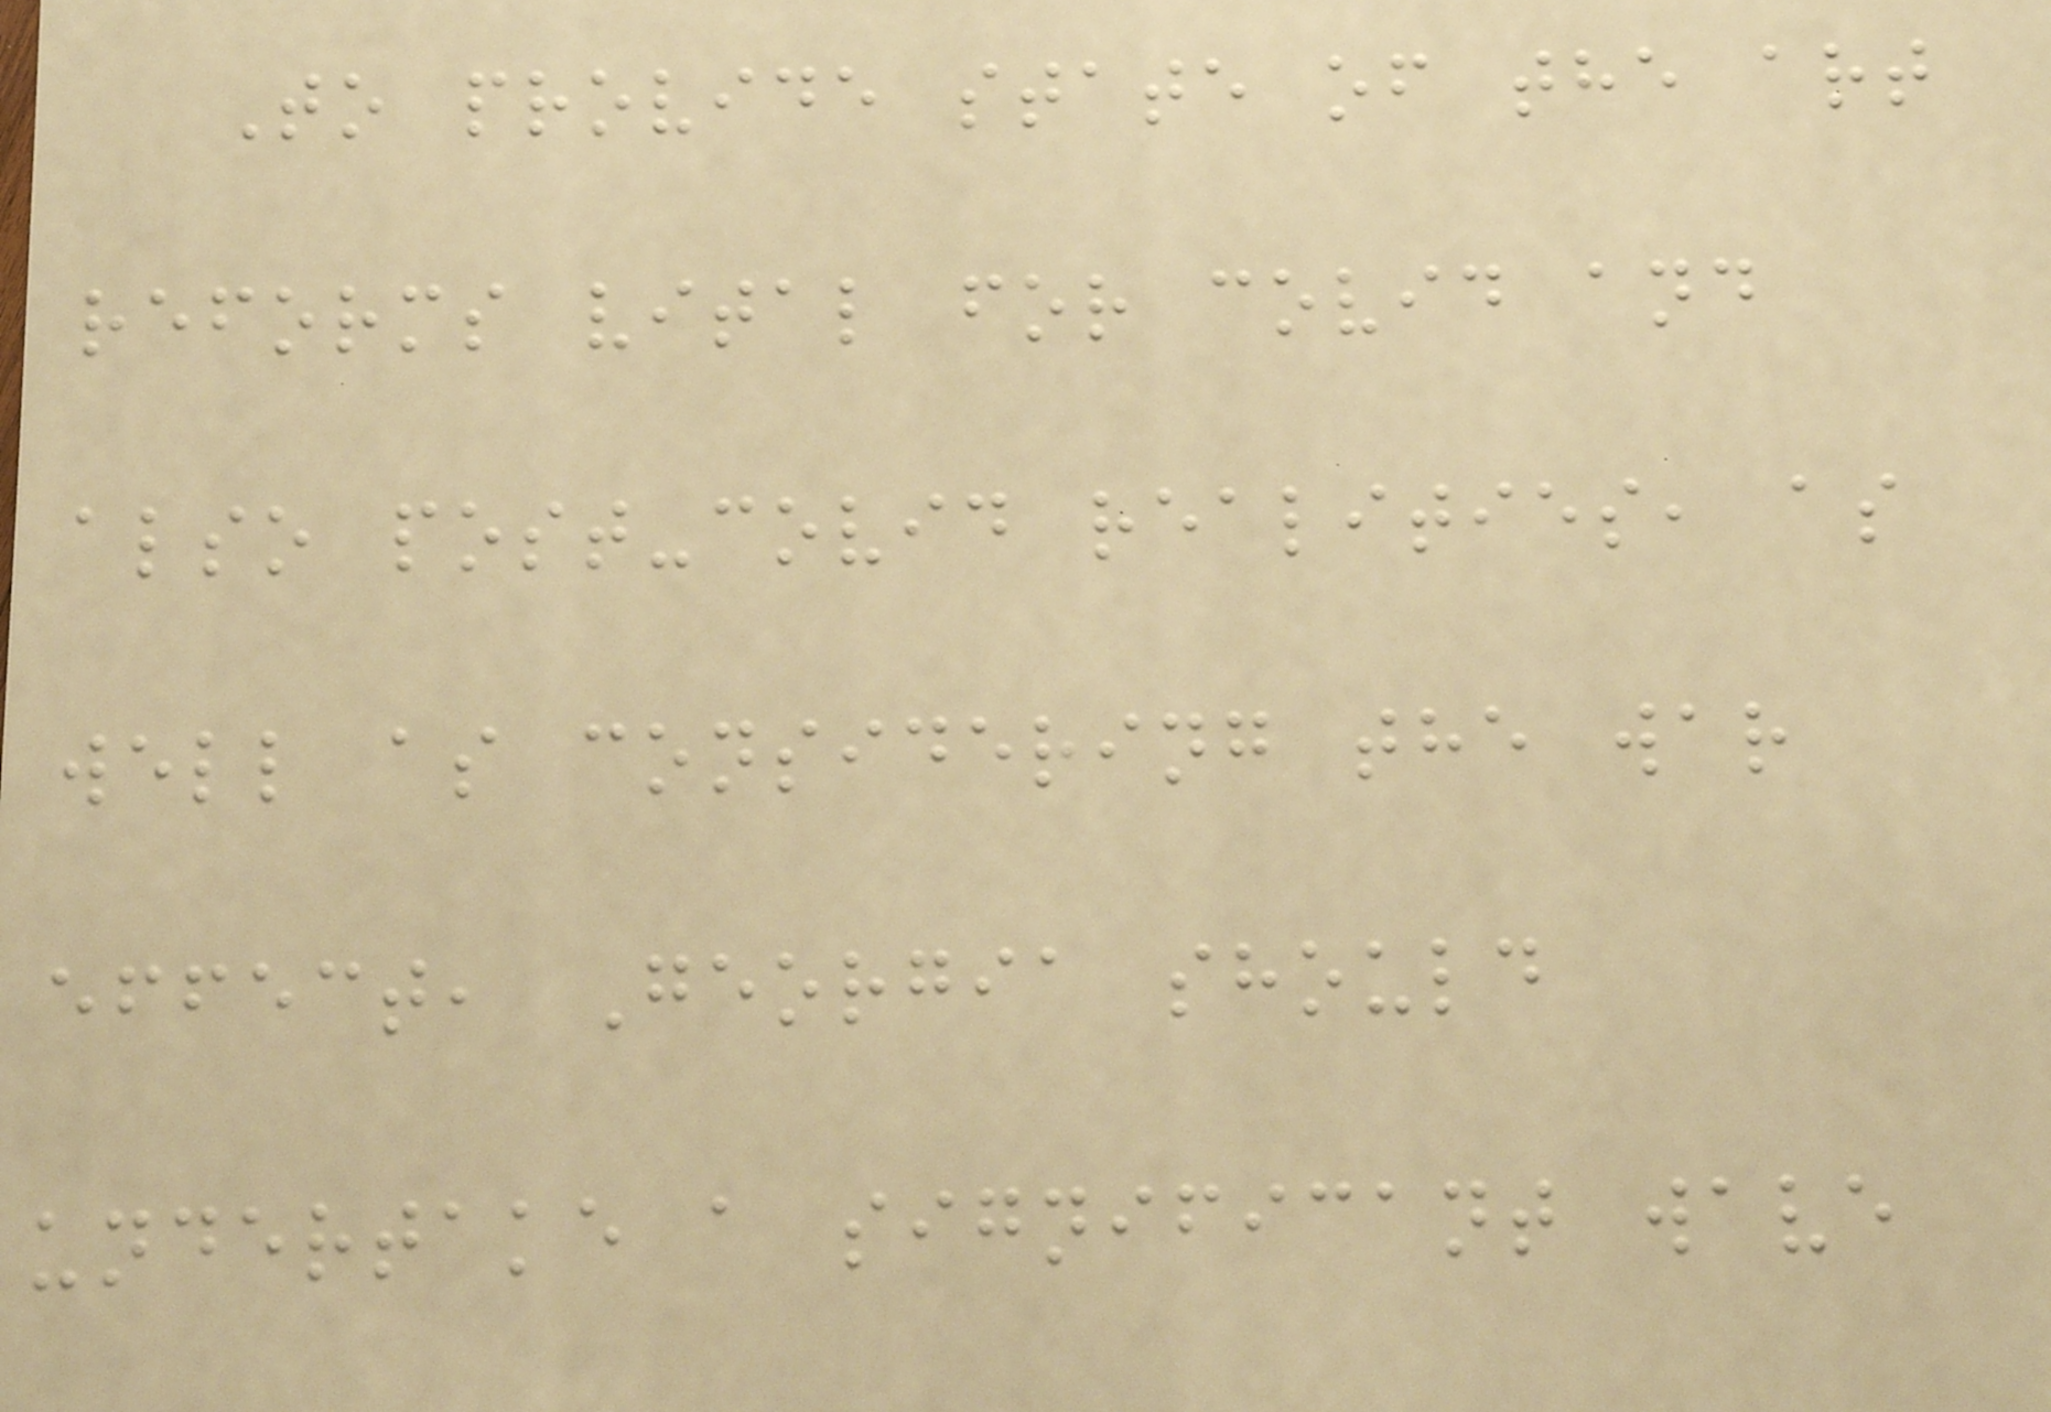To provide state of the art
reforms vital for covid and
also post-covid realities, as
well as considering the war
effect, Georgia should
undertake a significant wave
